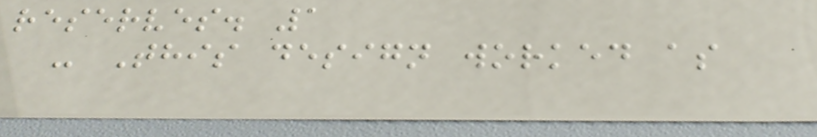reserves. 1
- This design worked as
